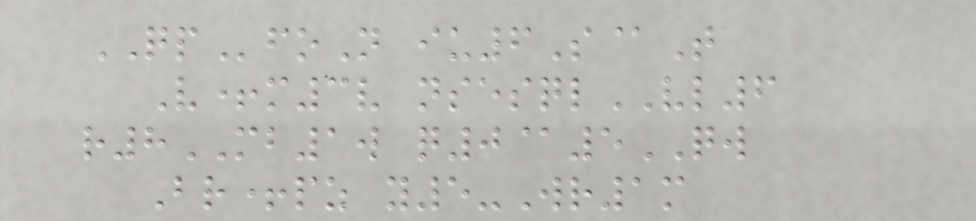QPfoN iu6S@T
V+m3v nsesqlVL6
r8MB1w q0@5QW
Br+pz y5-Wr1m
